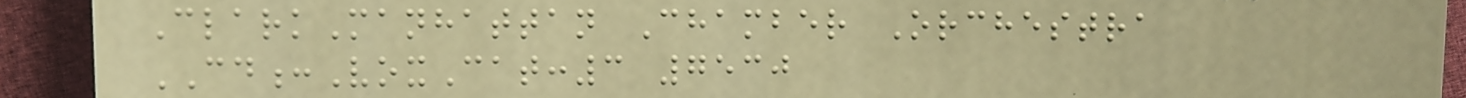ClarkManhattan Chamber Orchestra
CD:VoxCat:3 7530
